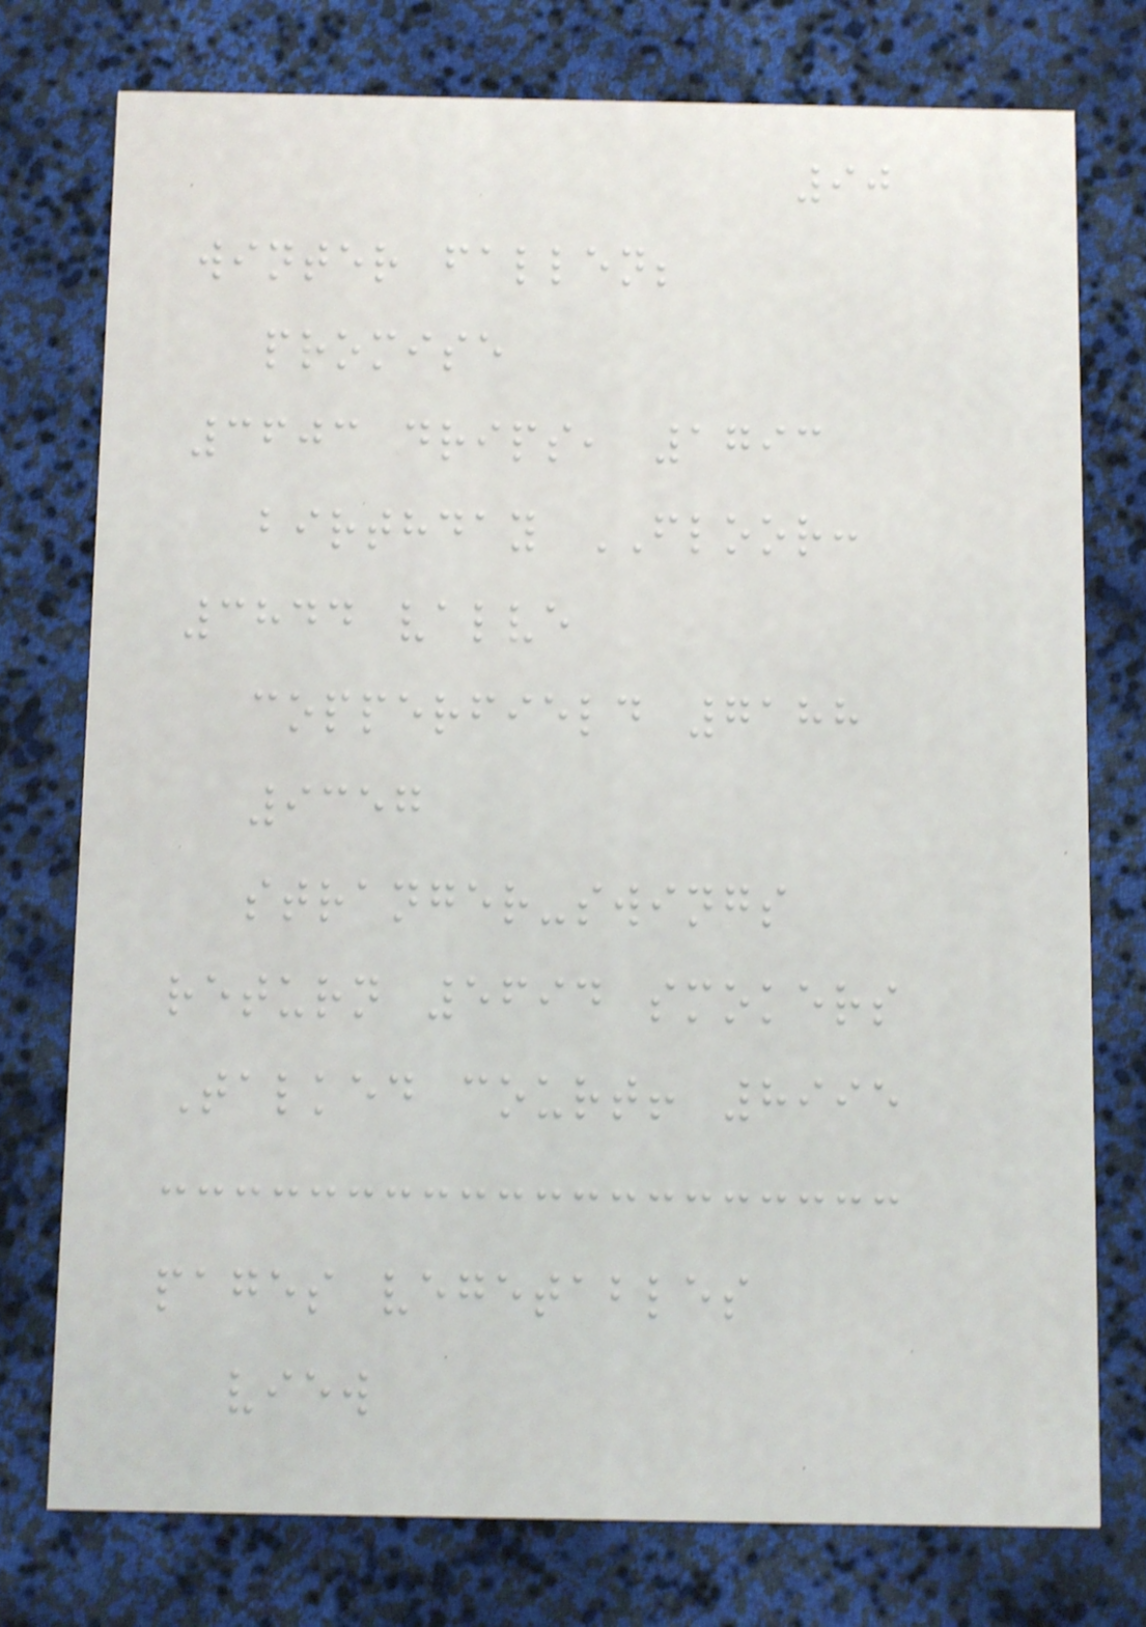90
winter fallen;
promise
3603 drips, 1793
birthday FLOOR:
3844 valve
copperfield 7188
9357
stranger-swings
return 5694 smokers
Talked court! 8995
pages vegetables
view
